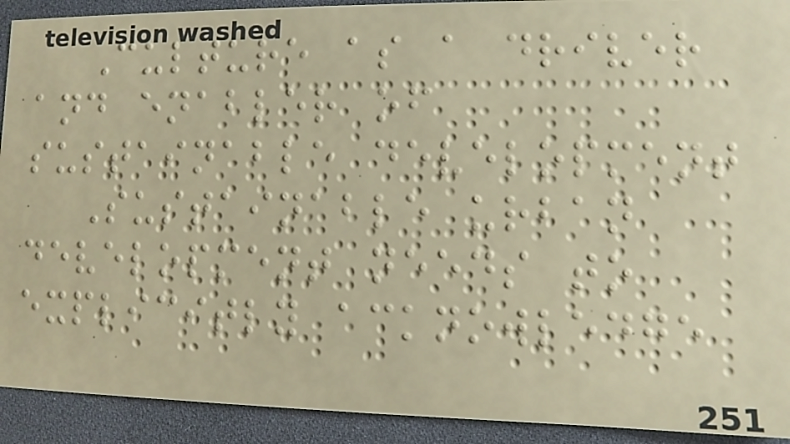Culture as a driver
and enabler of
sustainable development
Sustainable urban
development needs to
explicitly acknowledge
